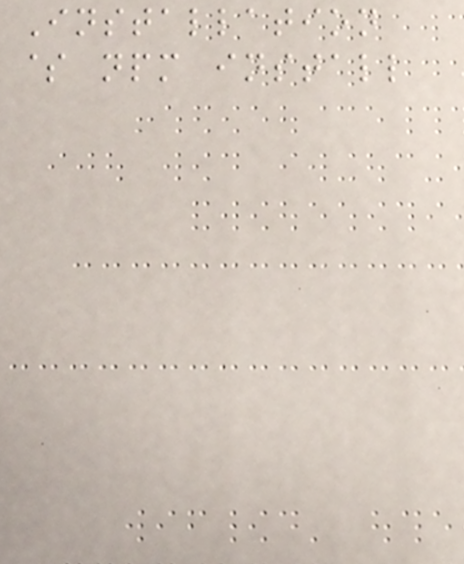Installation
$ npm install
